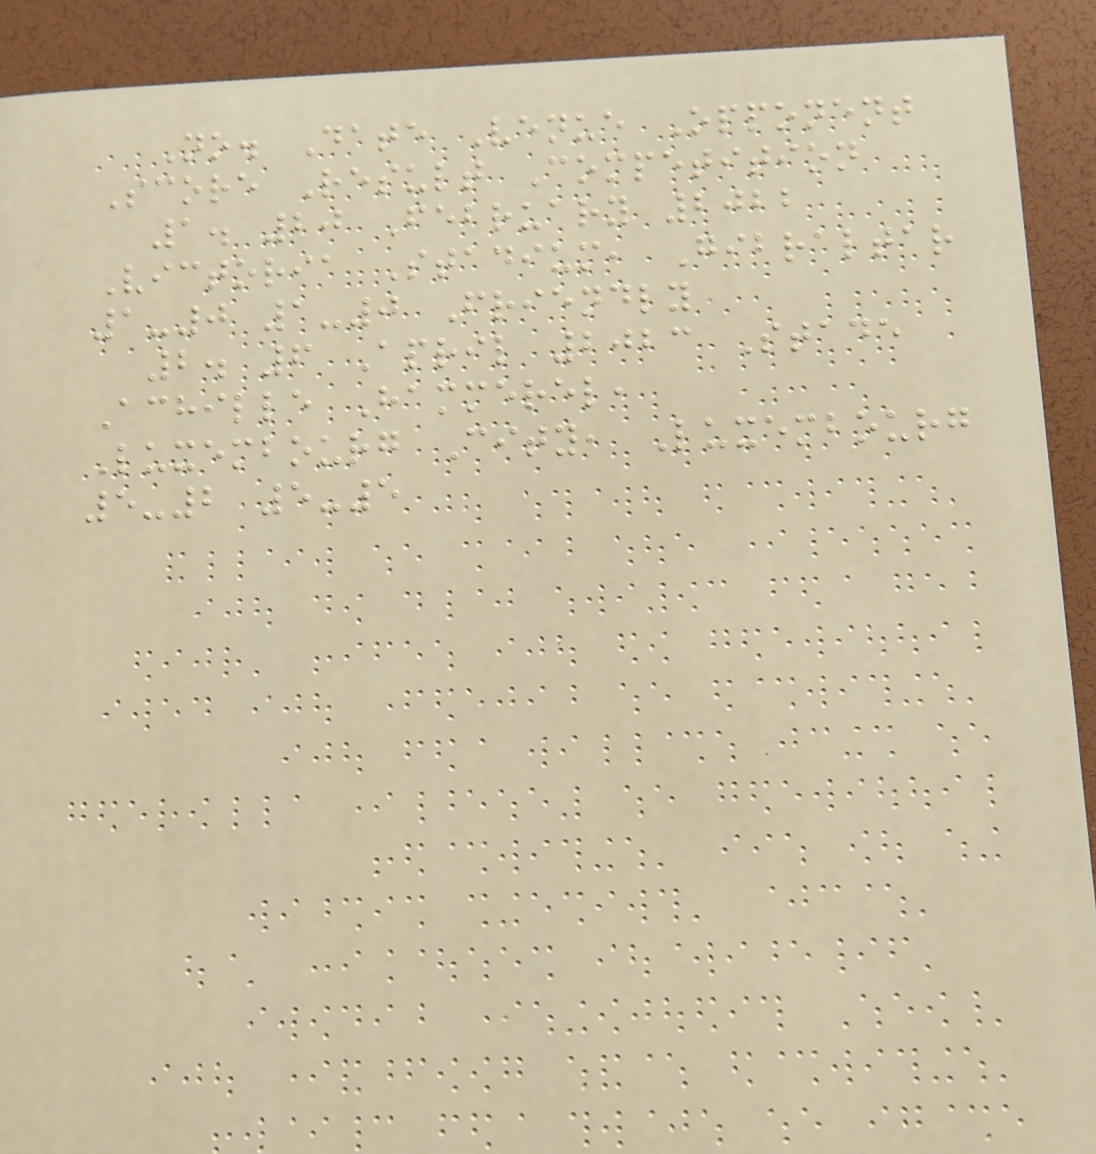No. Date Venue Opponent
Score Result Competition
1. 20 February 2022
Victoria Stadium, Gibraltar
1-0 1-0 Friendly
2. 6 April 2023 Stade
Achille Hammerel,
Luxembourg City, Luxembourg
5-2 5-5
